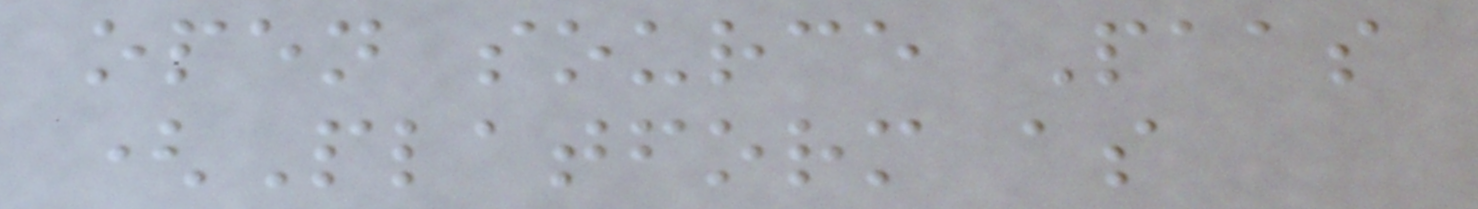open source Paas
(Platform as
